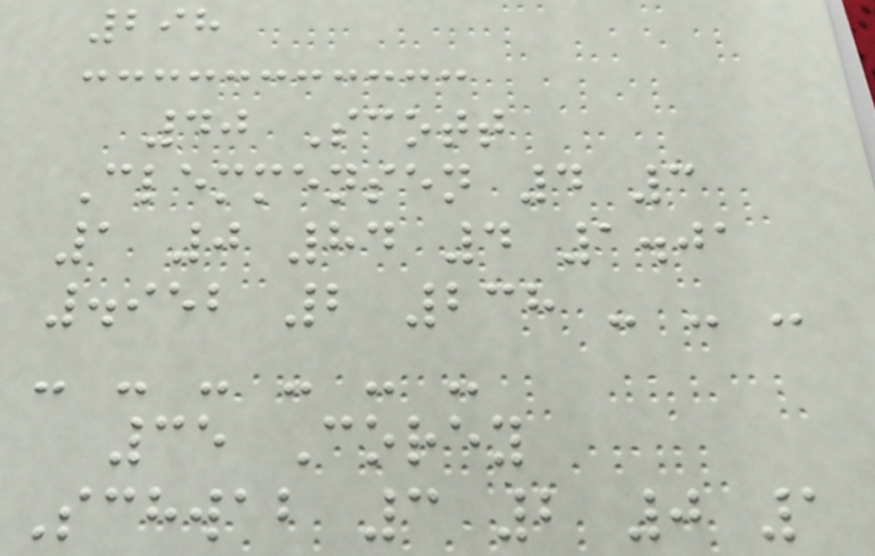298
40 Scott
Clemmensen 4 3
1 0 84 4 1.01
.952 2 238 - - -
- - - - - -
35 Corey
Schwab 3 2 0 1
